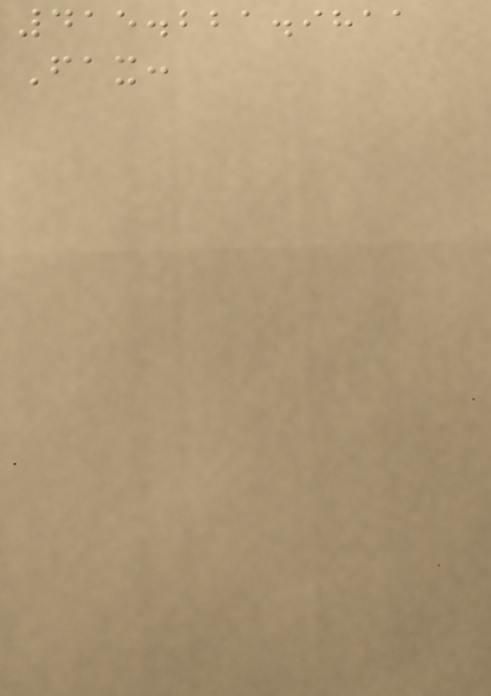415.221.9811
Fax:
